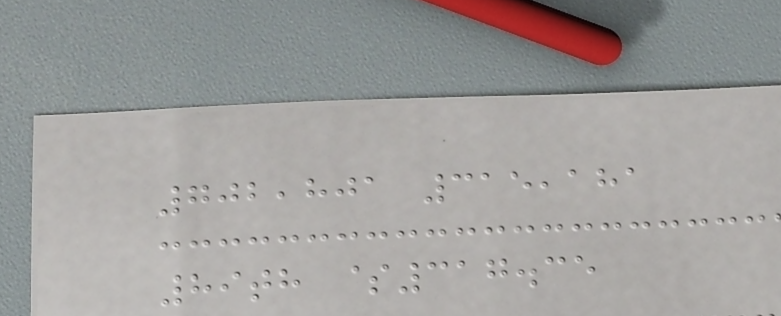702,801 315,181
89th $317.35
